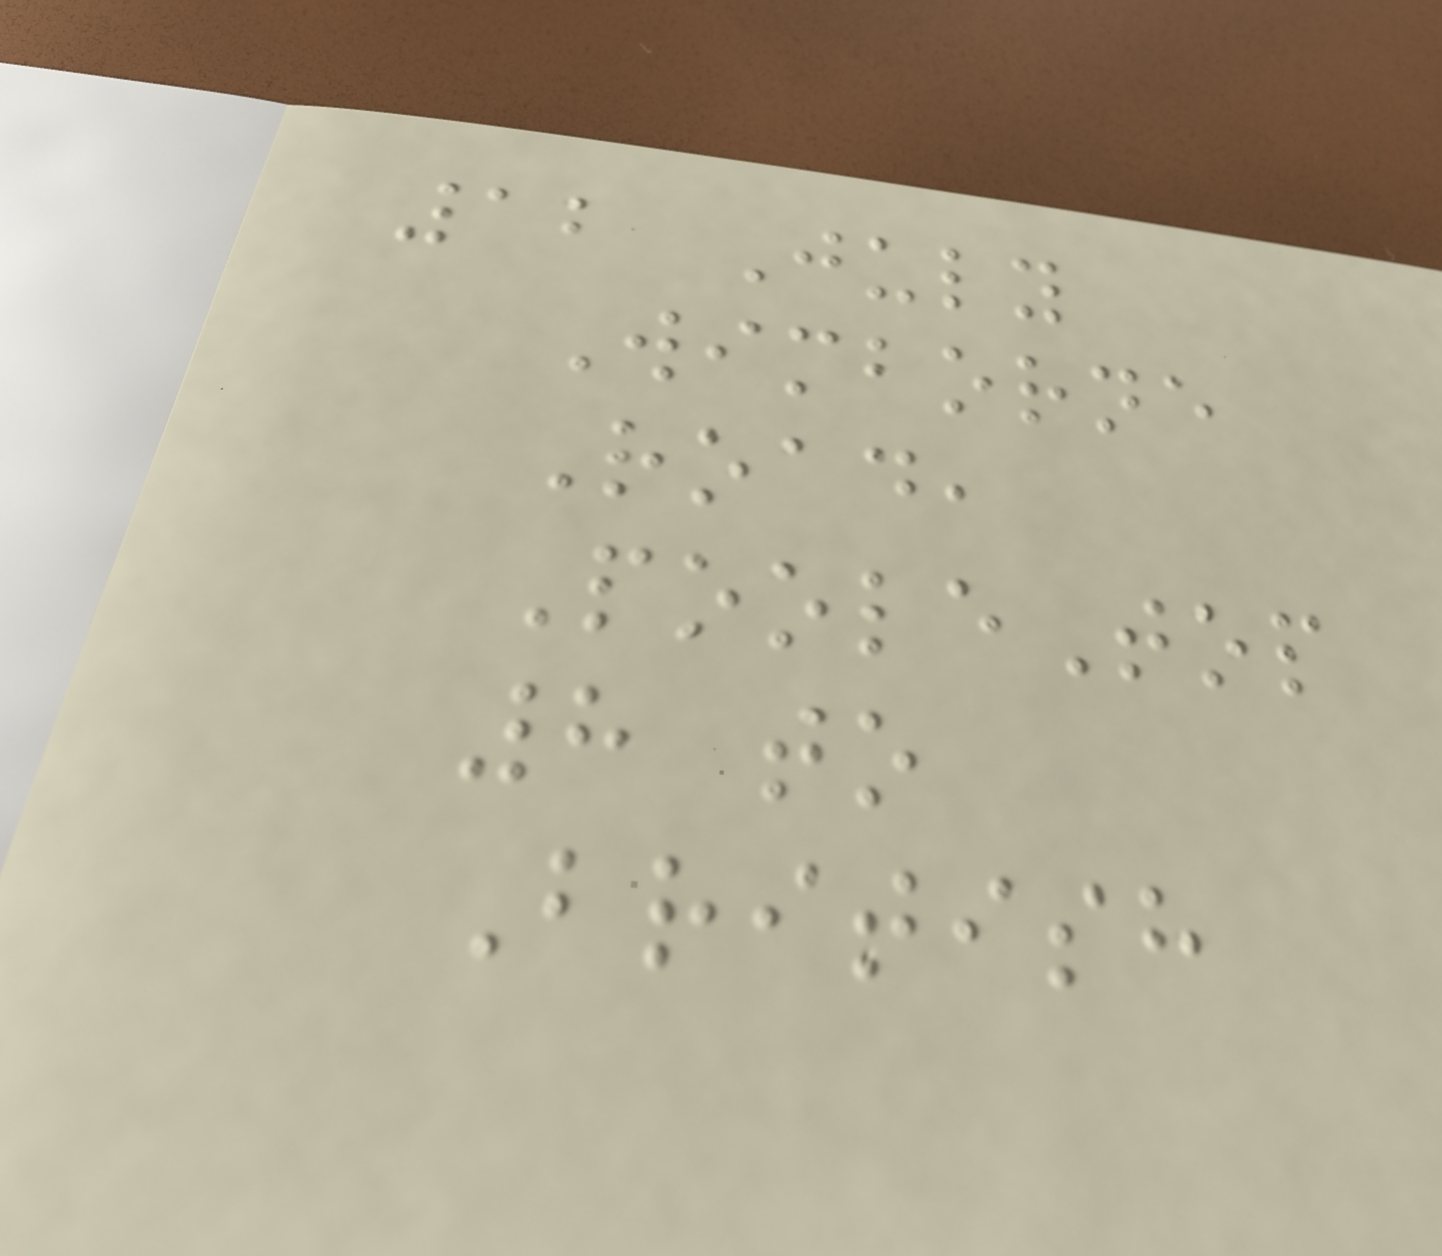12 July
Wimborne
Road,
PooleTop
8 to
British
